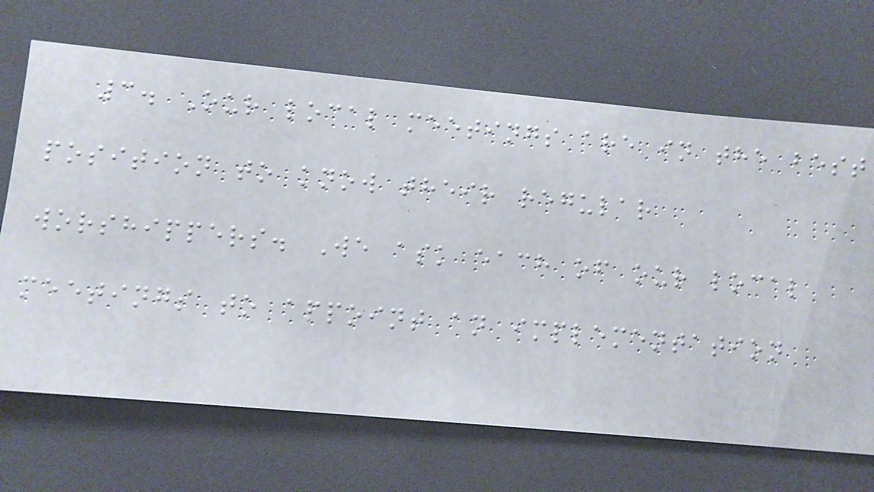3. Our local meetings are in the best
position to know their regular
worshippers. We ask each of our local
meetings to appoint an implementation
